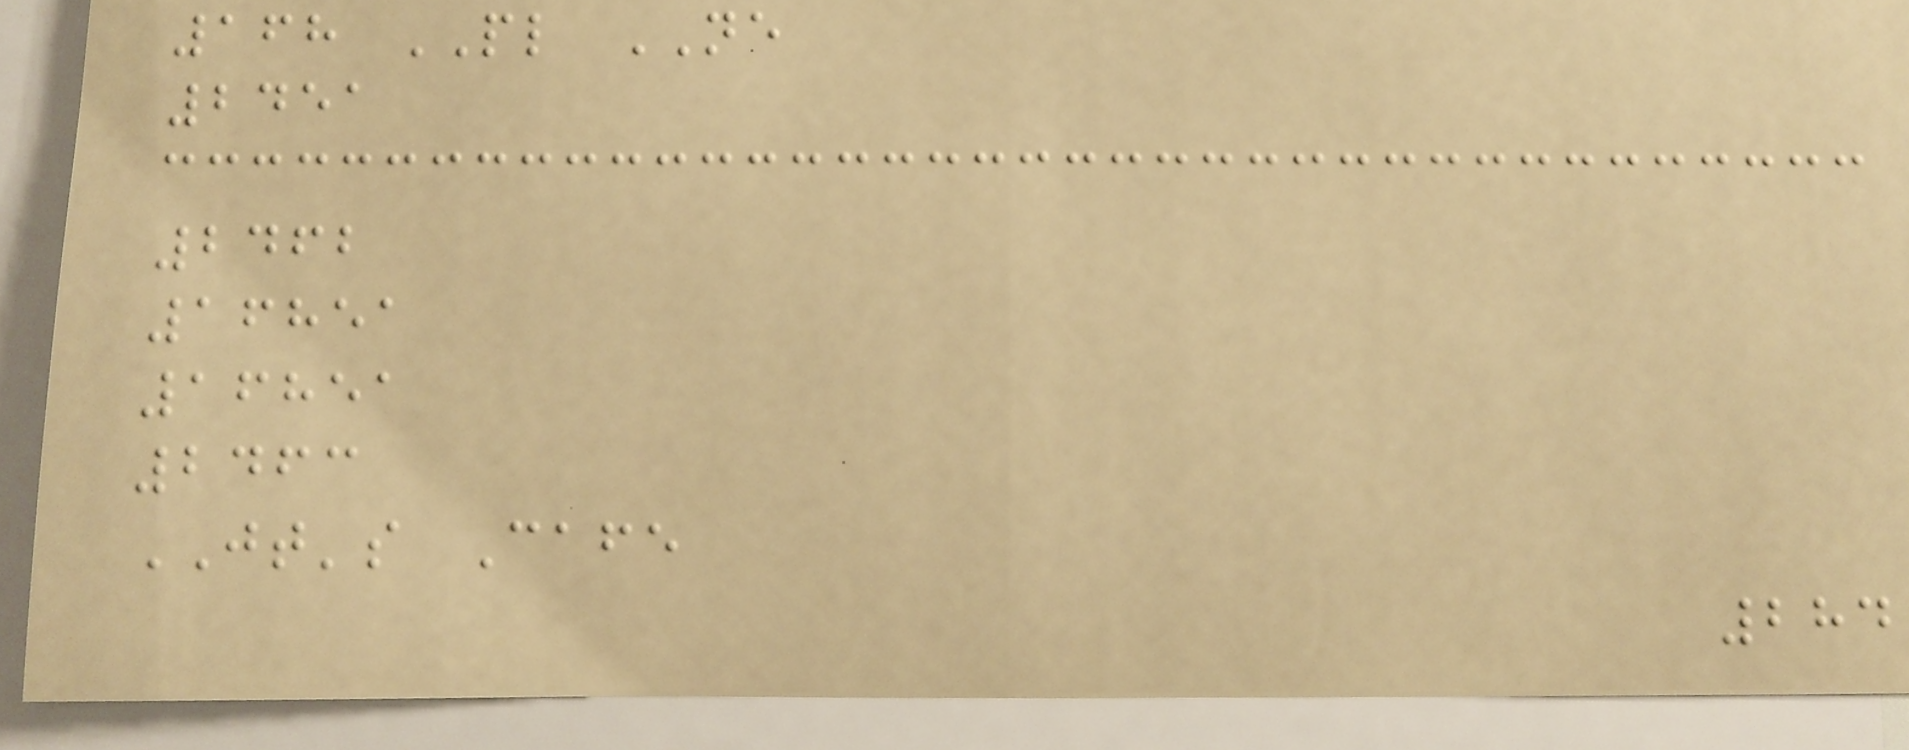168 PL NE
2451
2462
16851
16851
2463
JT's Cafe
284
